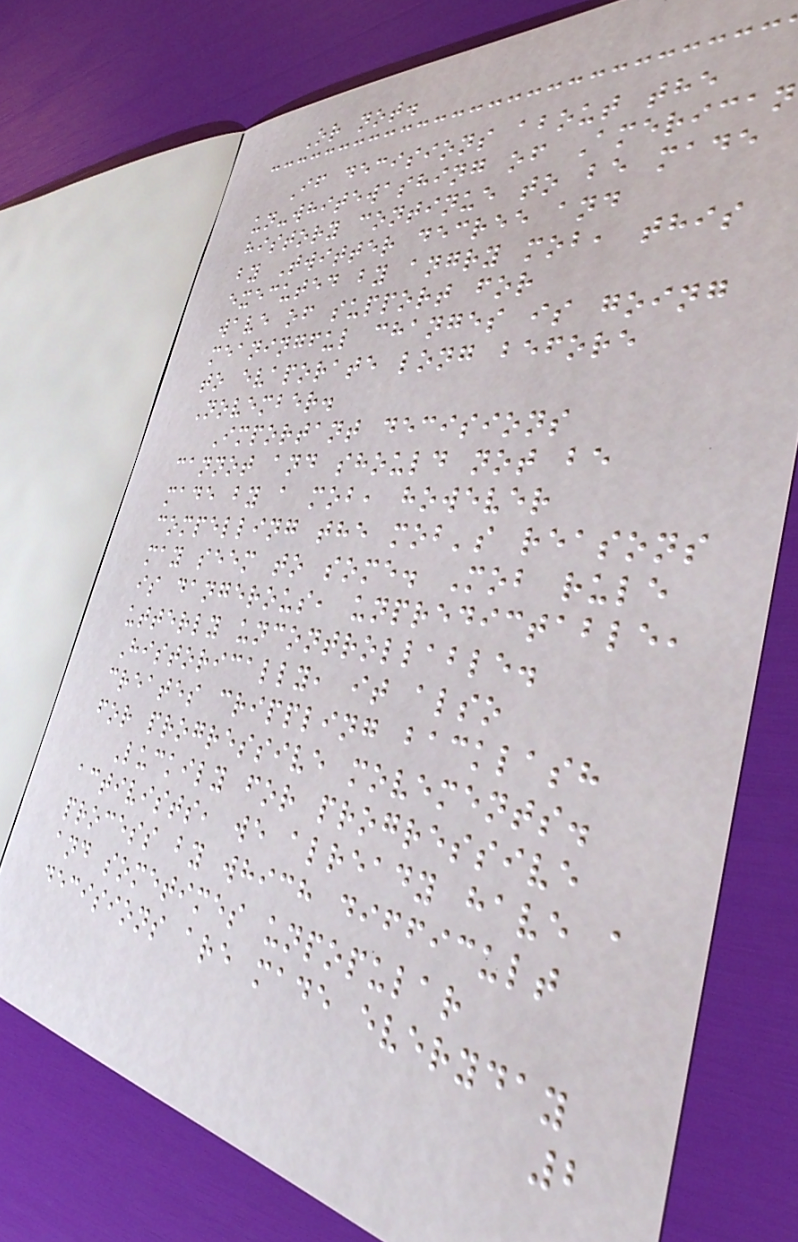Or not.
If decisions about the
un-whitewashing of American
history continue to be made
by Twitter decree and
executed by angry mob, this
wave of support for
meaningful changes is going
to evaporate long before
November.
Important decisions
cannot and should not be
made by a mob, however
compelling the mob's reasons
may seem to some. Mob rule
is dangerous, unpredictable,
utterly uncontrollable.
Historically, it also
creates crippling backlash
for progressive movements.
Luckily for progressive
activists, we already have a
process by which difficult
and sometimes unpopular
decisions are made everyday
2
